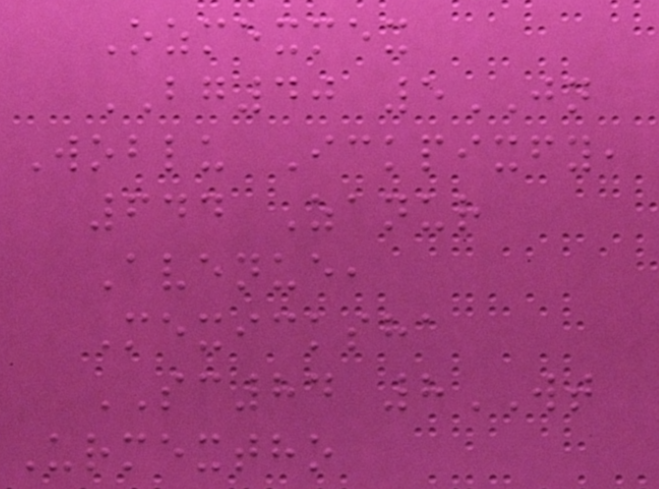Ozmexmex
BG40 5JN
Woblu Ickpixfy,
644 Zanur
Avenue,
Mexicksha
SC84 8WT
Urmextho
